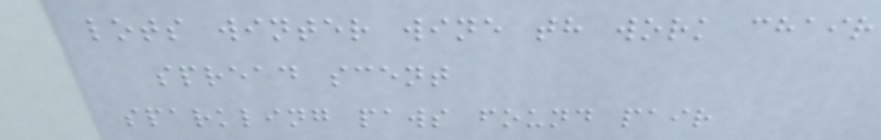lots winter wine th work chair
spread scent
sparkling paws found pair
